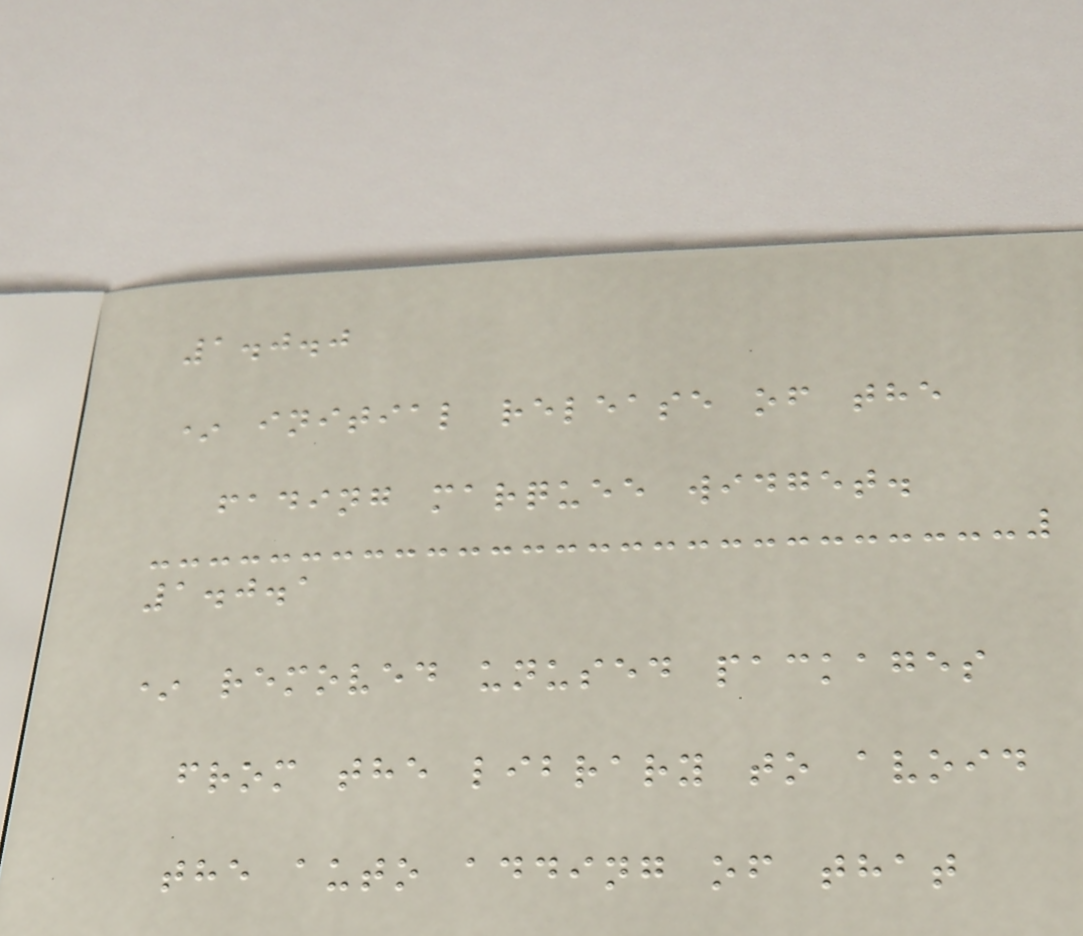1.0.0
* initial release of the
fading marquee widget.
1.0.1
* removed unused packages
from the library to avoid
the auto adding of that
